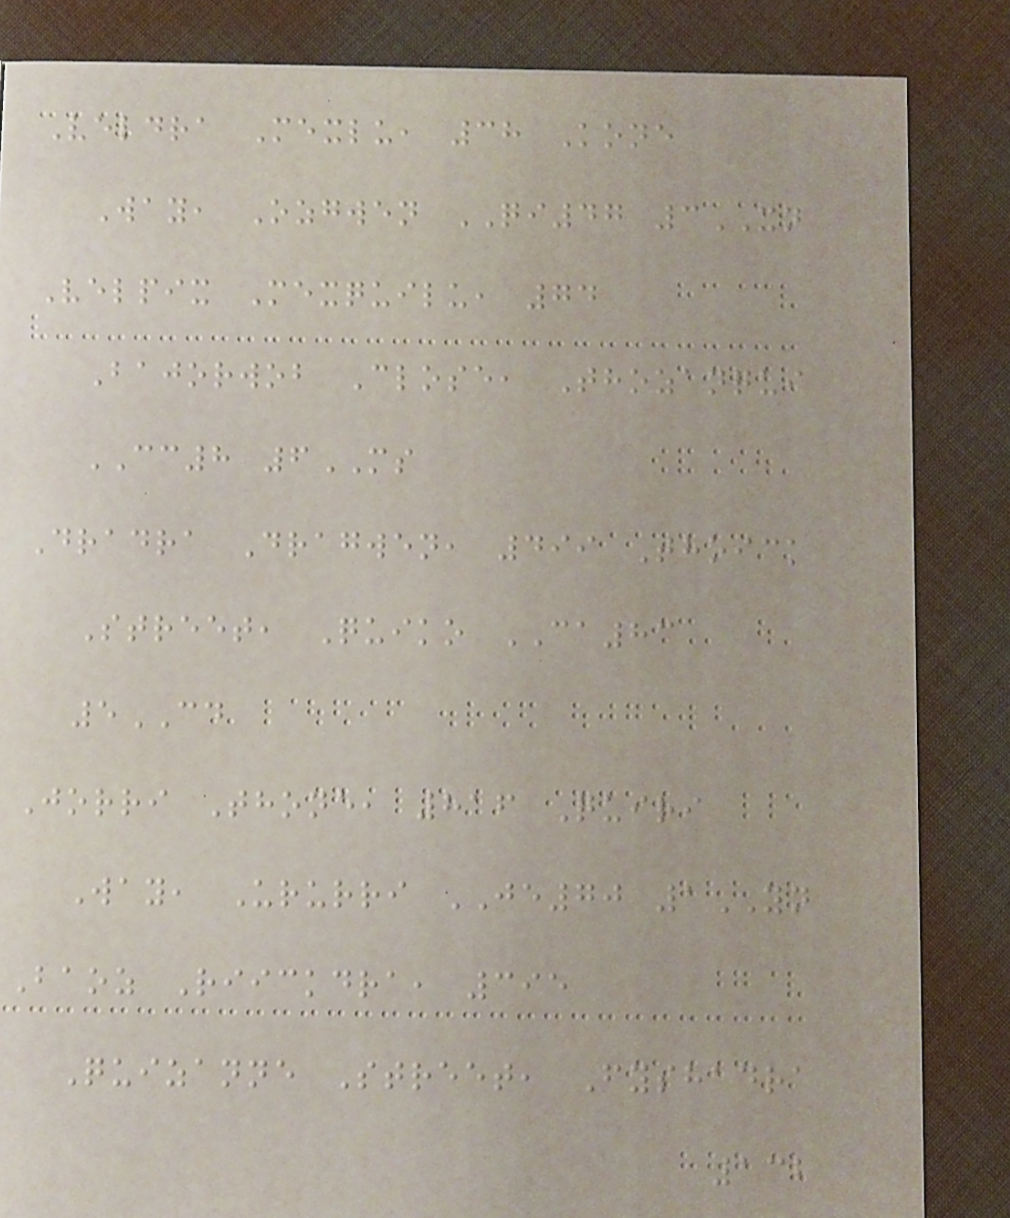Veldra Mexlu, 38 Kone
Way, Ozgwen QI47 3XN
Velpix Mexquilu, 74
Bajorwob Close, Thozanqui
CC8 6MS
Dradra Dragwen, 499 Thoick
Street, Quiko CA83
5CD
Jorri Thone, 816 Quiri
Way, Ururri JE70 1YN
Baoz Riickdra, 395
Quizanne Street, Fyshadra
132
